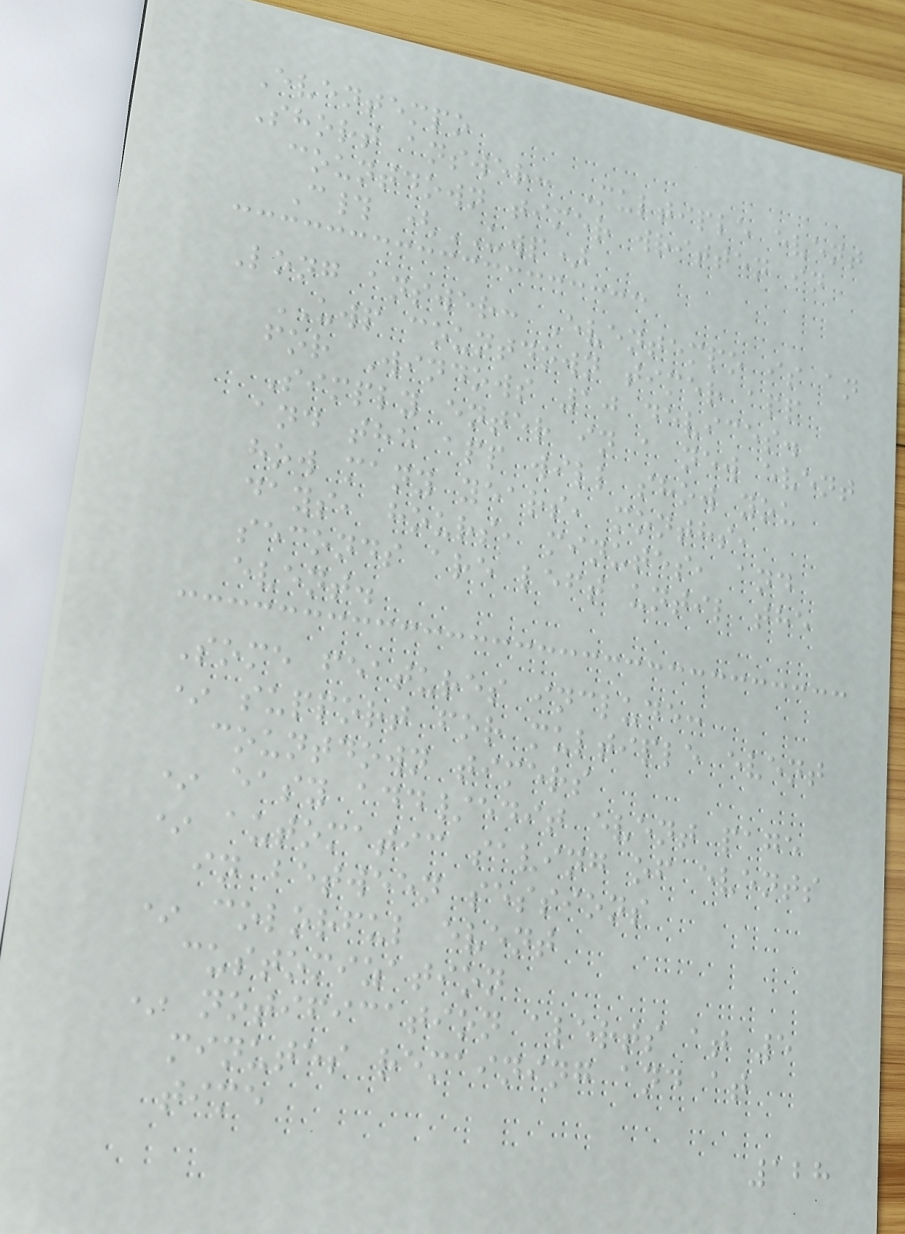Eventempo
Short answer: Multiple event
countdown timer written in
C# (UWP)
Long answer: Eventempo is an
UWP countdown timer app
for Windows 10 devices.
Simply enter in a new event
and the app will show you
how many years, months,
days, hours, minutes, and
seconds are left until the
event.
Some features include:
* support for multiple event
countdown timers
* easy add/edit event page
* automatic saving of events
in between sessions
* colorful event
customization
* notification alerts at 5
minutes remaining and at
time
128
